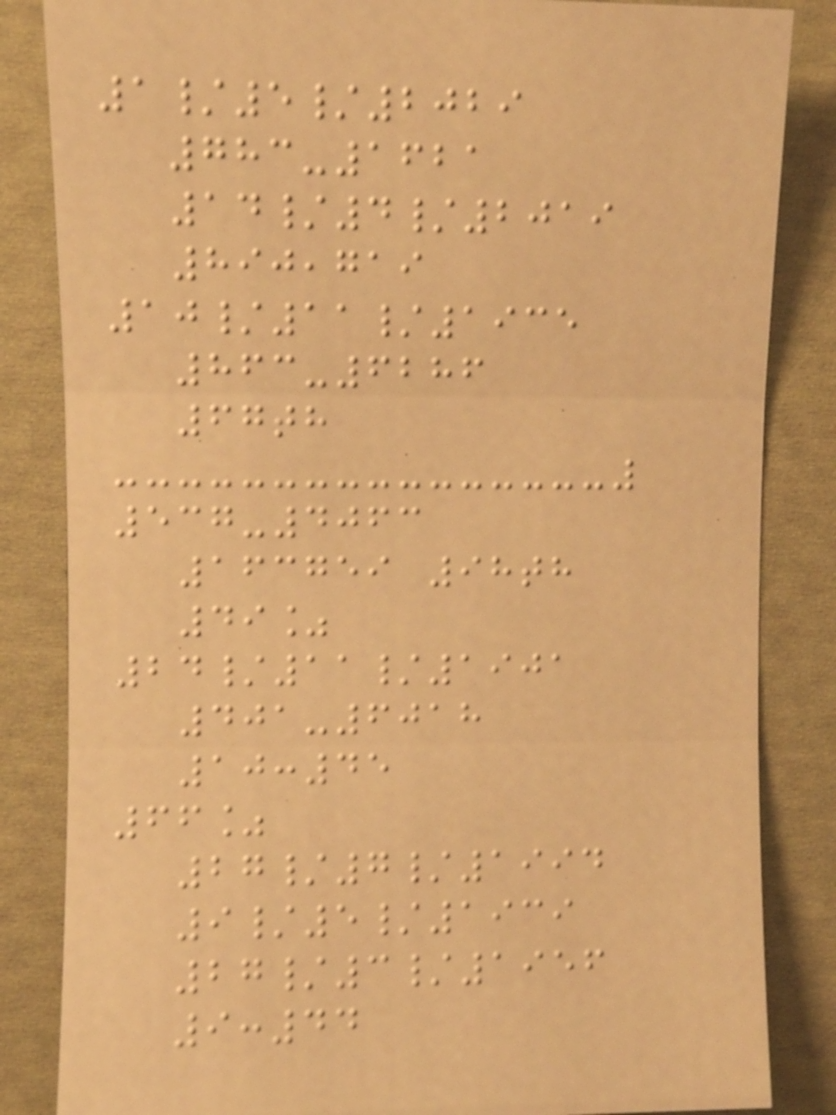1/5/2029
783-1621
14/4/2019
890,719
10/11/1935
863-6286
67th
537-4063
163759 98th
49%
24/11/1901
401-6018
10:45
66%
27/7/1994
9/5/1939
27/3/1956
9:44
